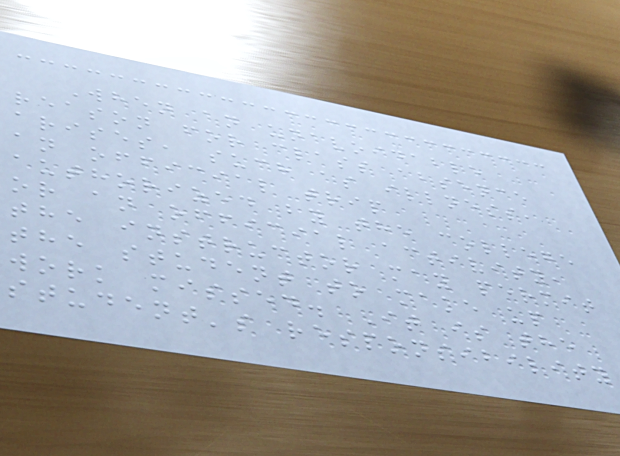When an unavoidable
reason for class absence
arises, such as illness,
an official trip
authorized by the college
or an official activity,
the instructor may permit
the student to make up
work missed. It is the
student's responsibility
